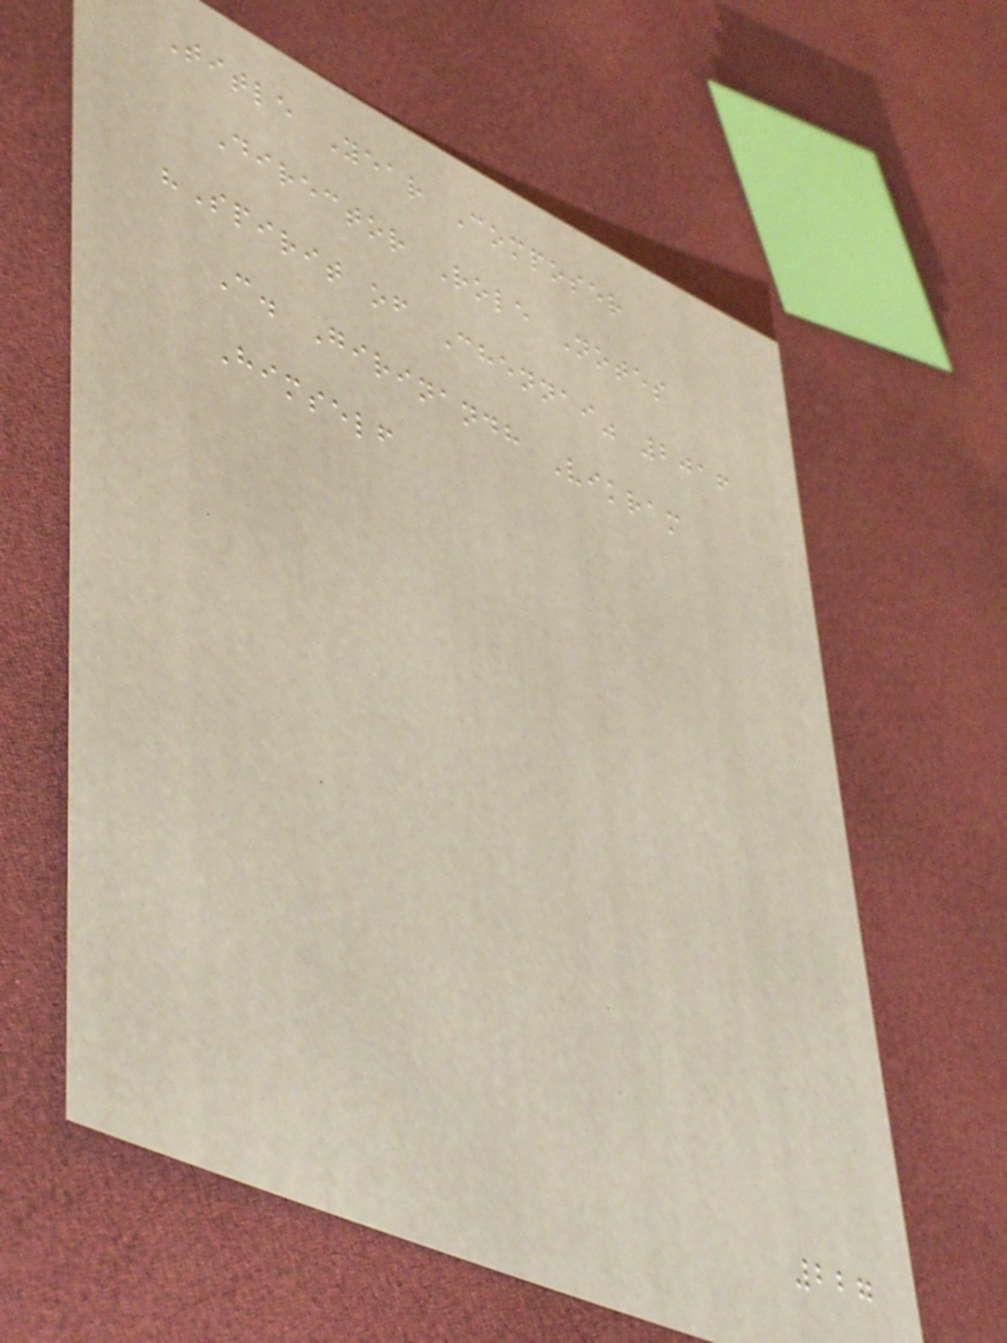Title Year Composer
Director Role Notes
"Spirit of Chennai" 2016
C. Girinandh Vikram
Himself
227
